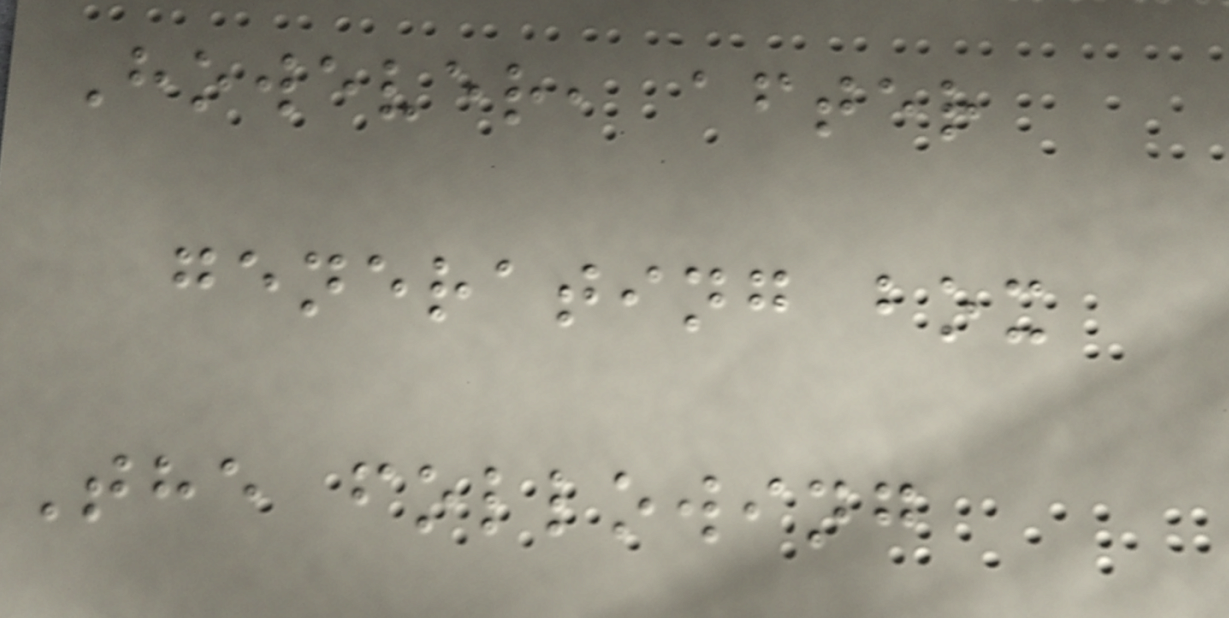However, after
generating box
The following
